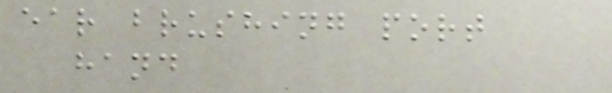ear brushing port
hand
